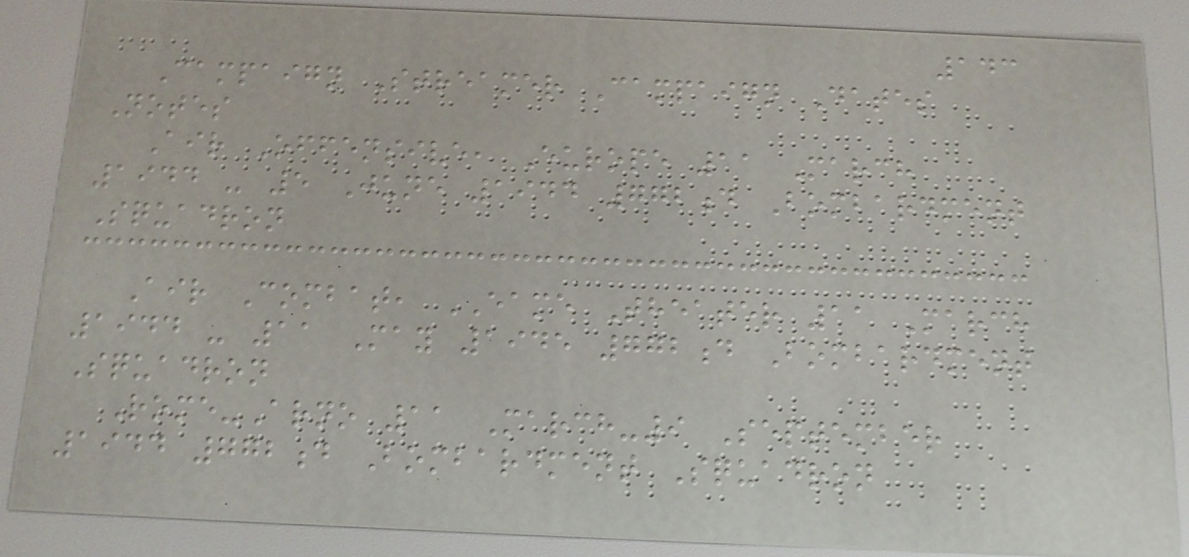143
Campaign Streamer Campaign Dates
Notes
Air Offensive, Europe 11 March
1944 - 5 June 1944 772d Bombardment
Squadron
Air Combat, EAME Theater 11 March
1944 - 11 May 1945 772d Bombardment
Squadron
Rome-Arno 11 March-9 September
1944 772d Bombardment Squadron
